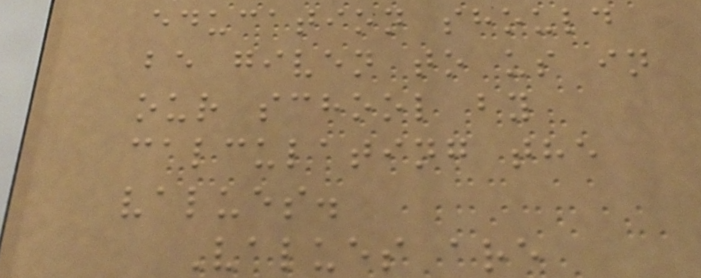education should
be given to us in
our school by
calculating the
values.
Values are
